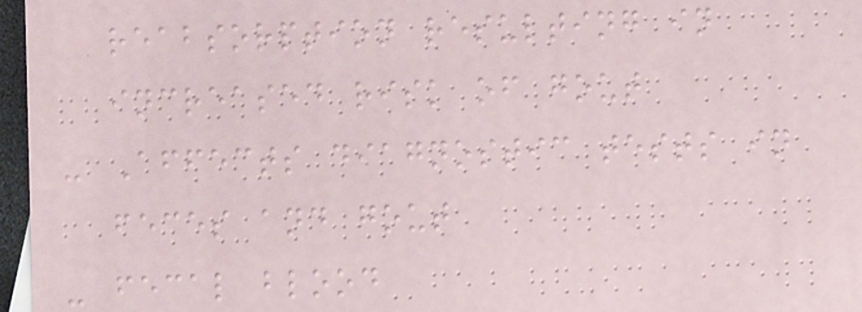reabsorption resulting in
increased risk of gout
- Affects diagnostic tests in
feces and gout
- fecal blood
